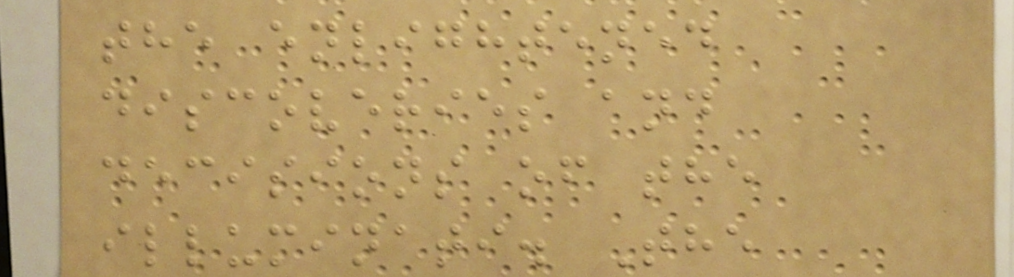the enlightened
discoveries and
decisions of the
illuminati. The
